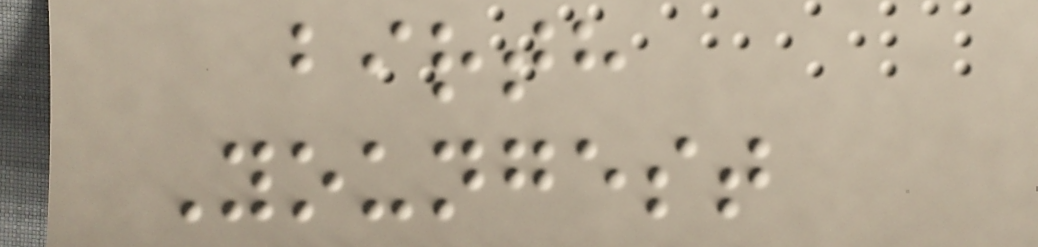birth
Youngest
